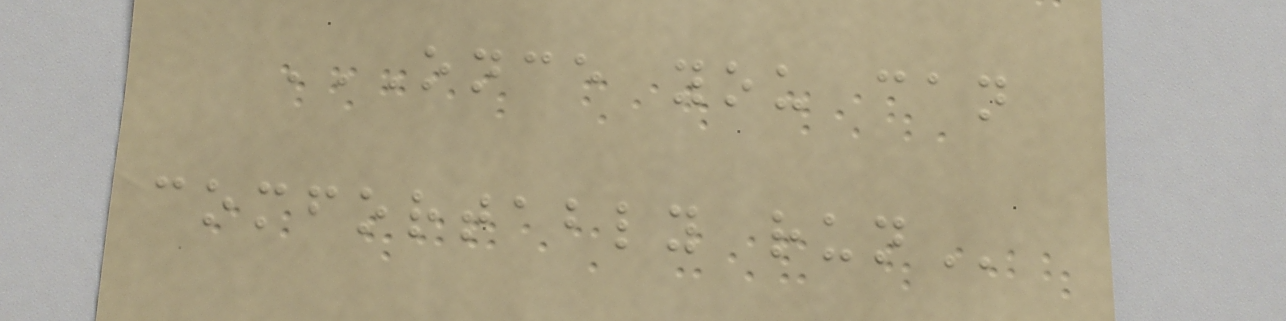ONCE YOU CAN
COMFORTABLY RUN
